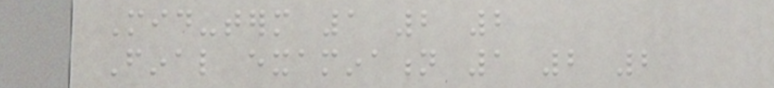Mid-term 1 2 2
Final examination 1 2 2
